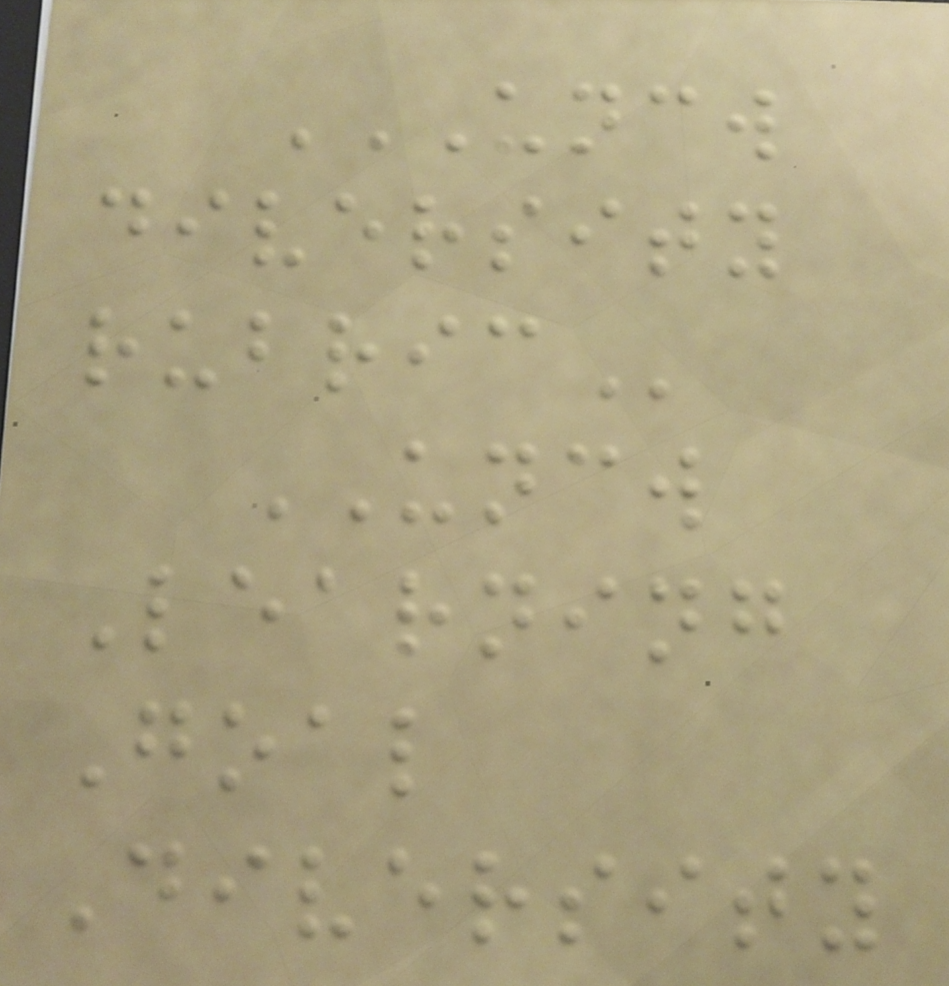UNCW
DIVERSITY
RUBRIC
UNCW
Learning
Goal
Diversity
